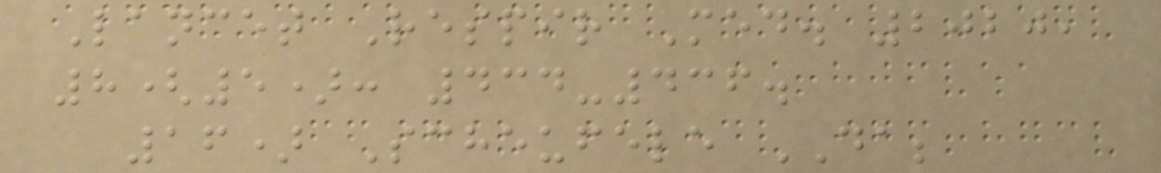Lancet Respir Med. 2020,
8(5): 434-436.
16) Scheufele DA;
